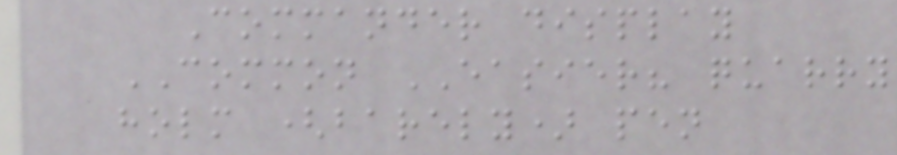Commander display
COMMON EASIER? quarry
holm (barely) pen
